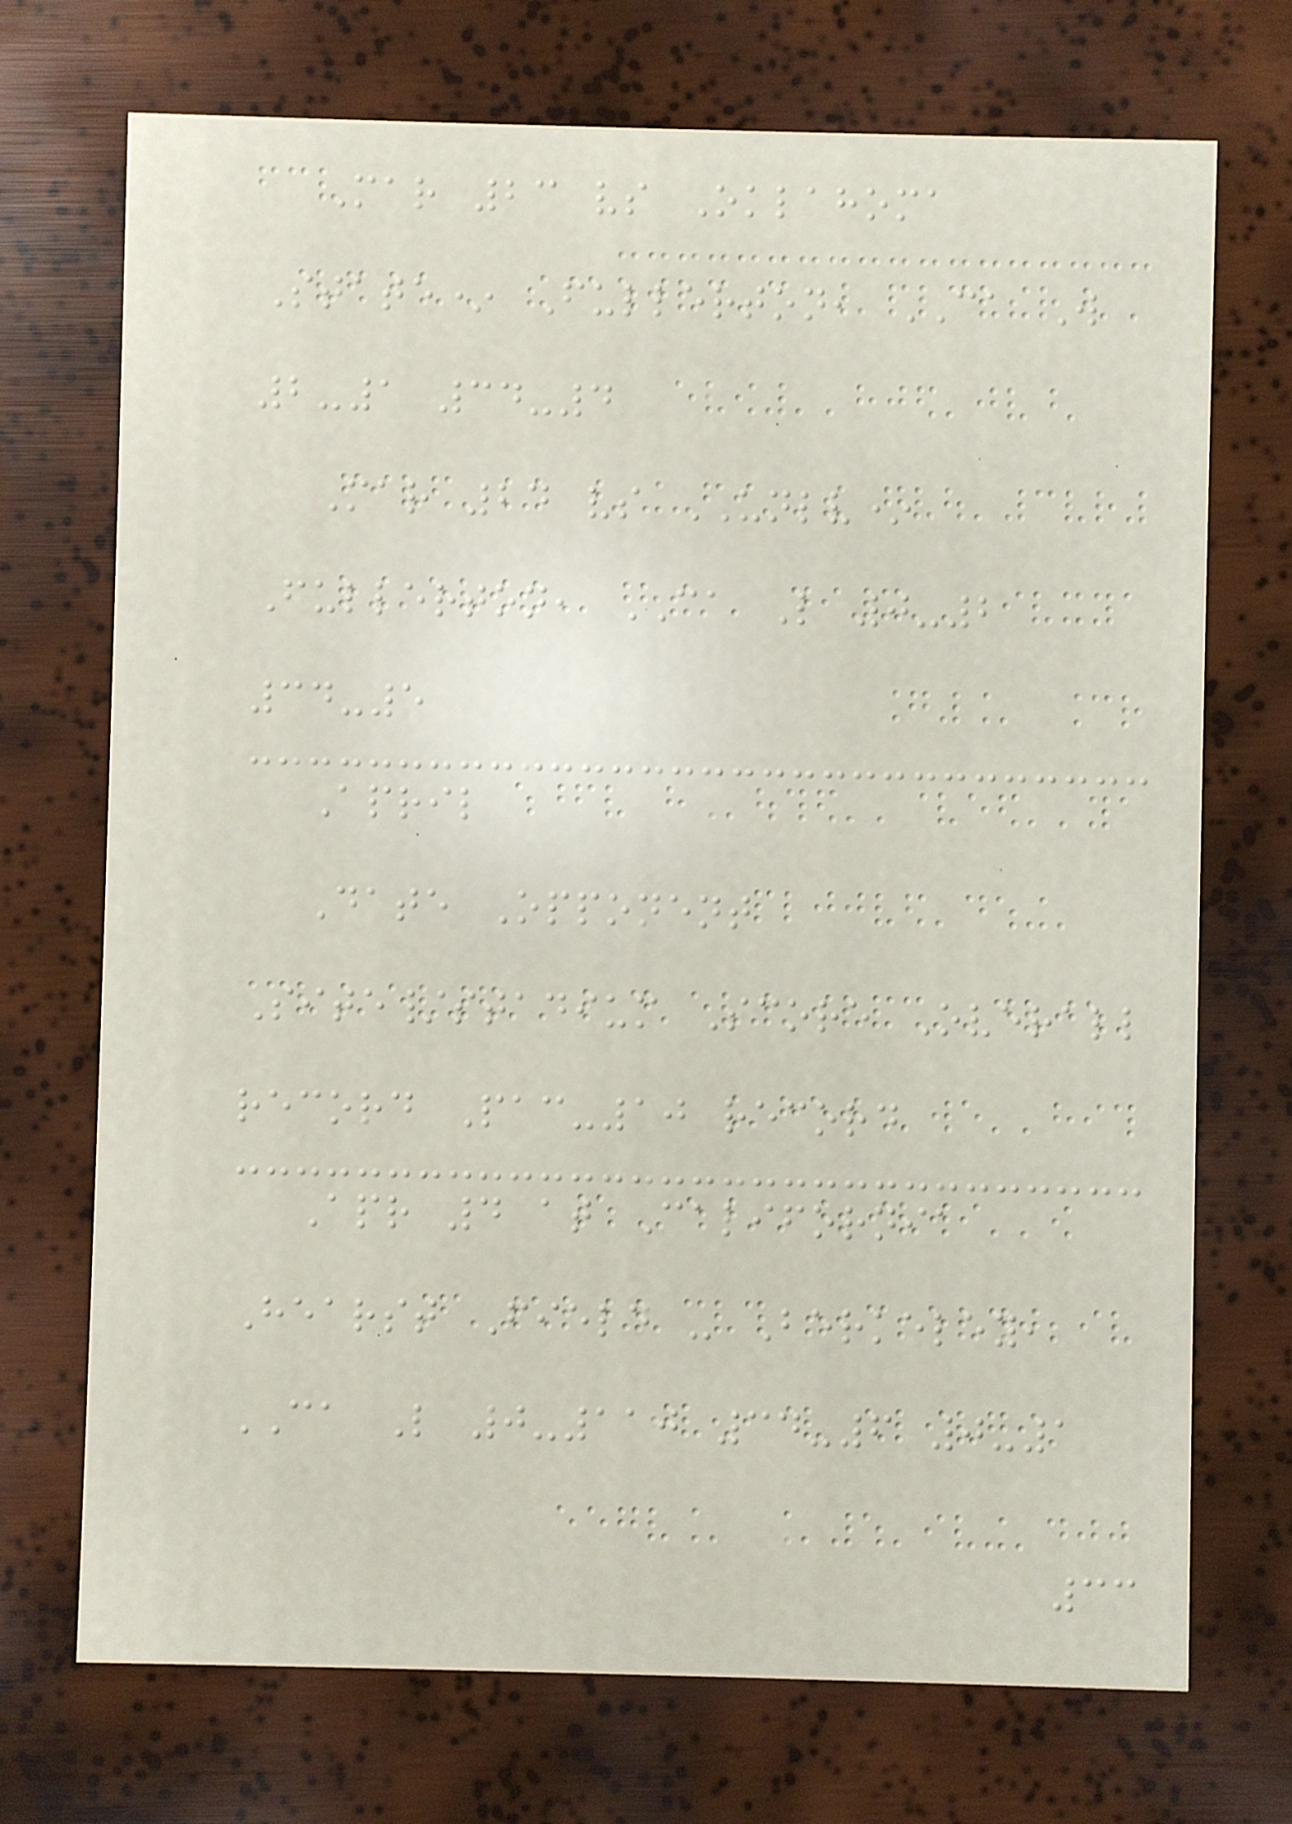Mar 23 vs Oklahoma
State* Fullerton, CA W
2-1 34-4
Mar 24 vs UNLV*
Fullerton, CA L 0-2
34-5
April
Date Opponent
Site/stadium Score Overall
record Pac-10 record
Apr 4 at California
Hearst Field - Berkeley,
CA L 0-110 34-6 0-1
33
